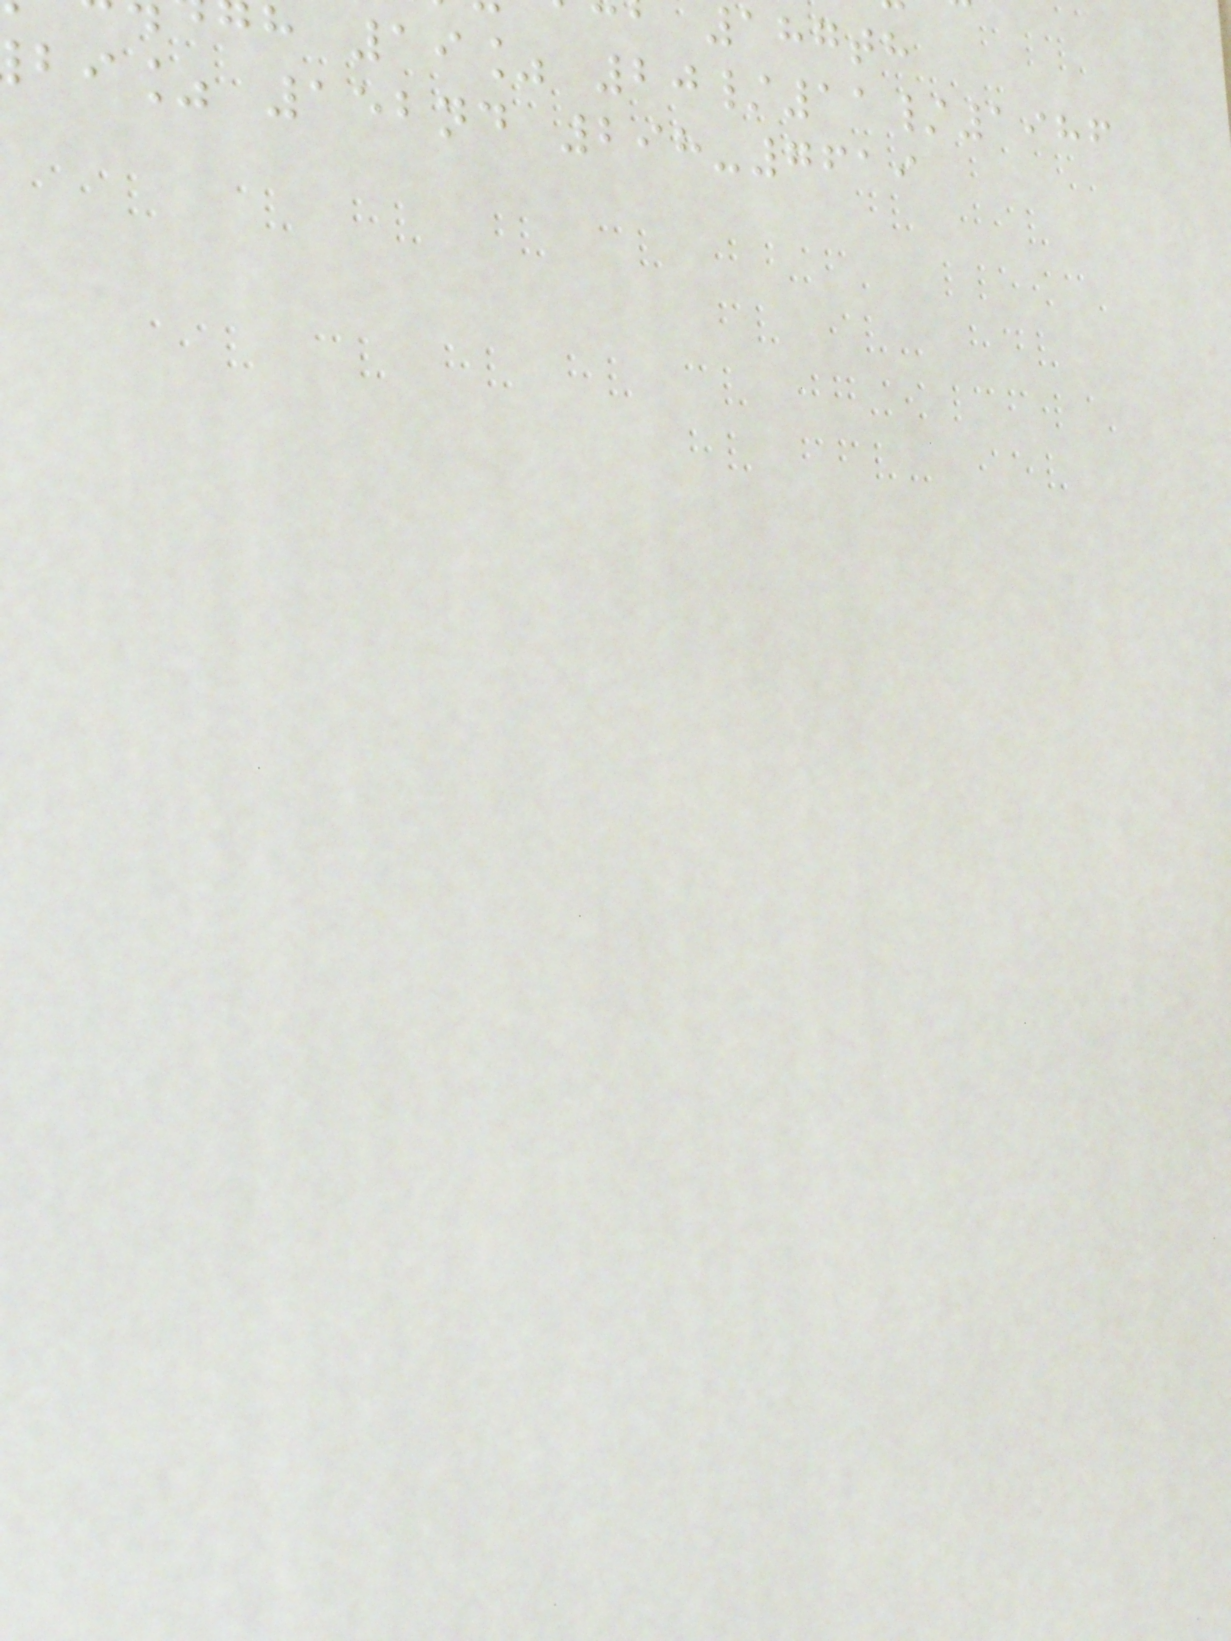187th
h 19% 20/11/1986
bi% 152nd 298-7619
